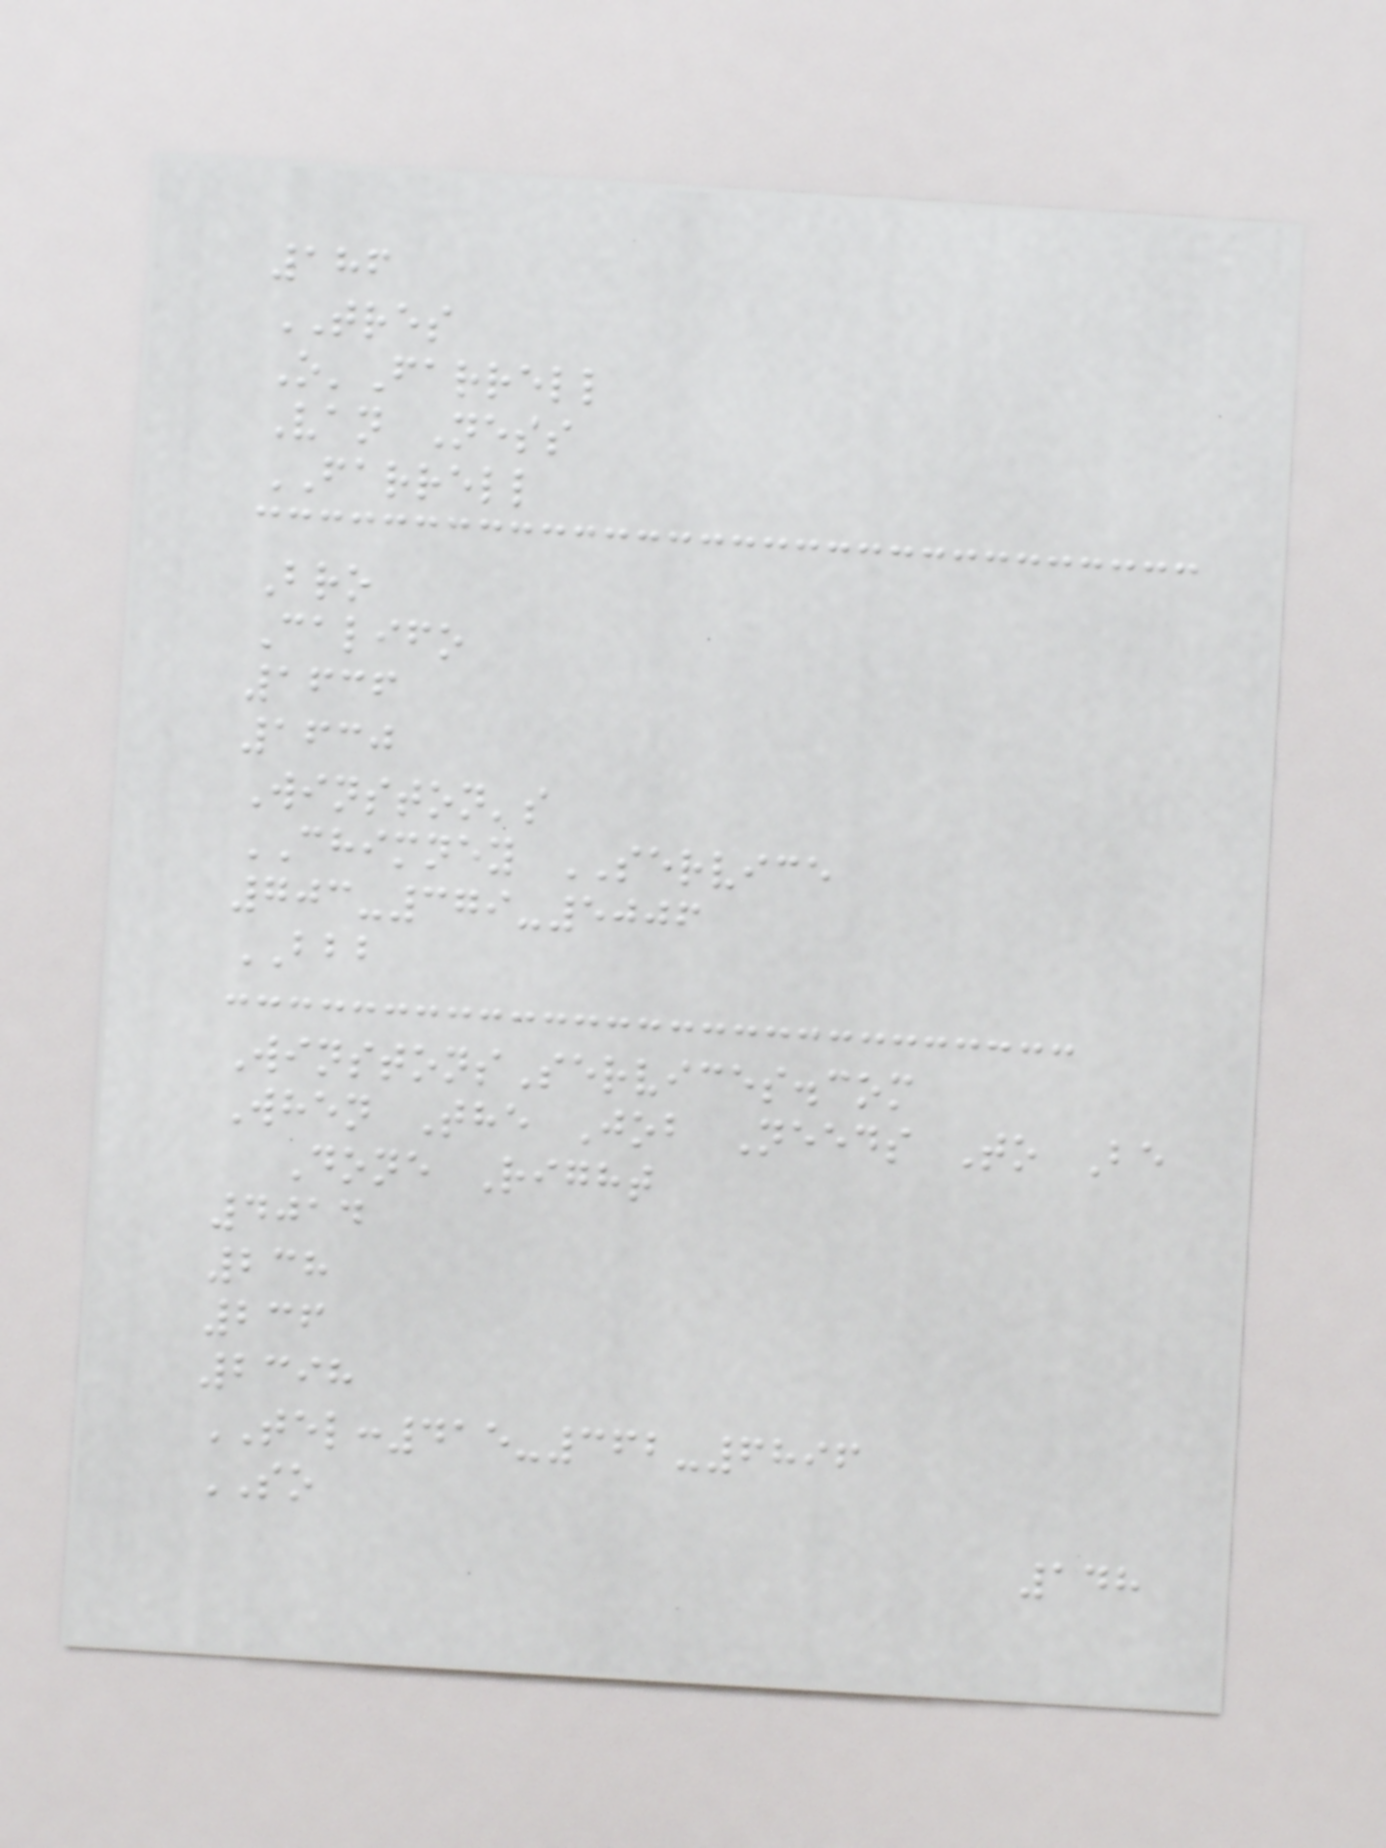186
TRES
O'Farrell
Van Ness
FARRELL
Bro
Califo
1636
1630
Winston's
CHIMNEY SERVICE
703-379-5006
BBB
WinstonsServices.com
When The Job Needs To Be
Done Right
4014
238
236
2398
TEL:415-362-6896
SO
148
